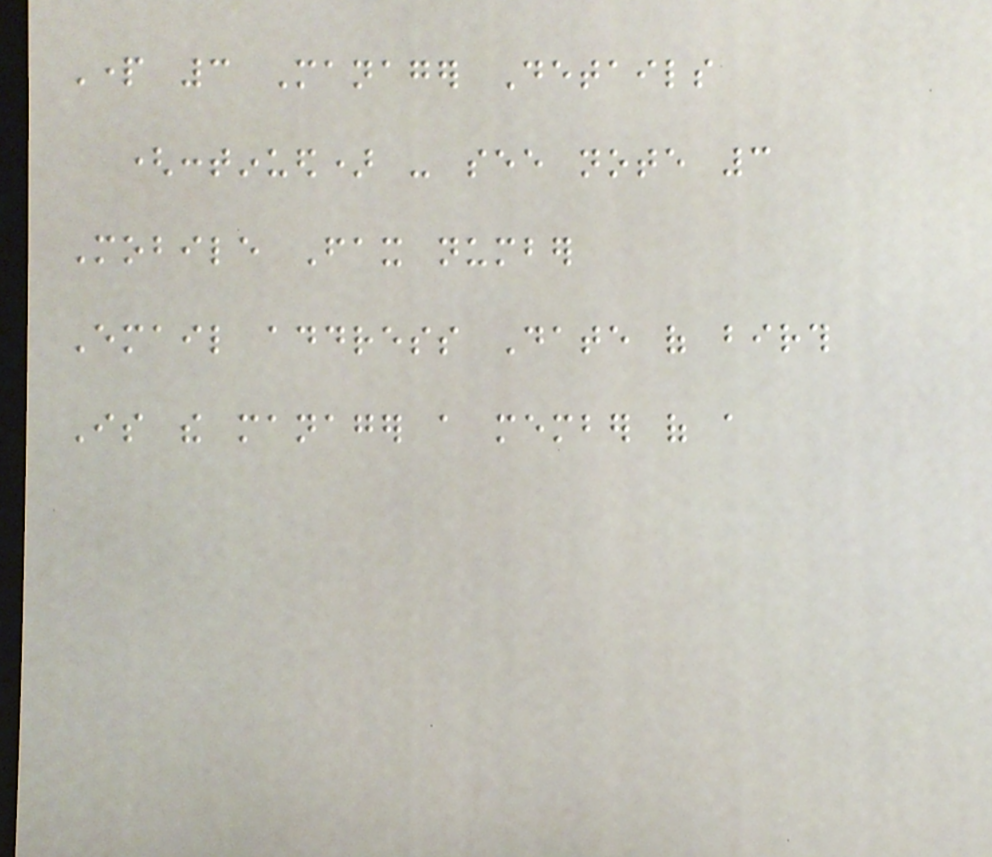Part 3 Manager Details
(continued) - see note 3
Mobile Fax number
Email address Date of birth
Is the manager a member of a
